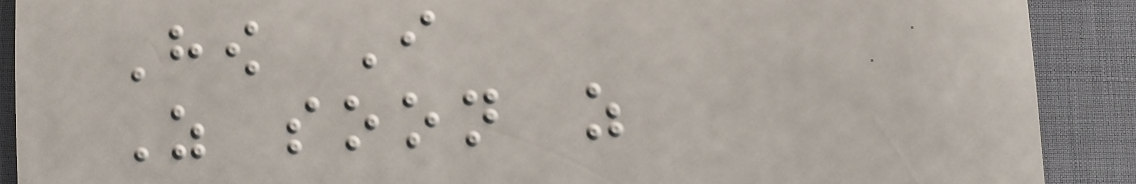How I
As soon as
